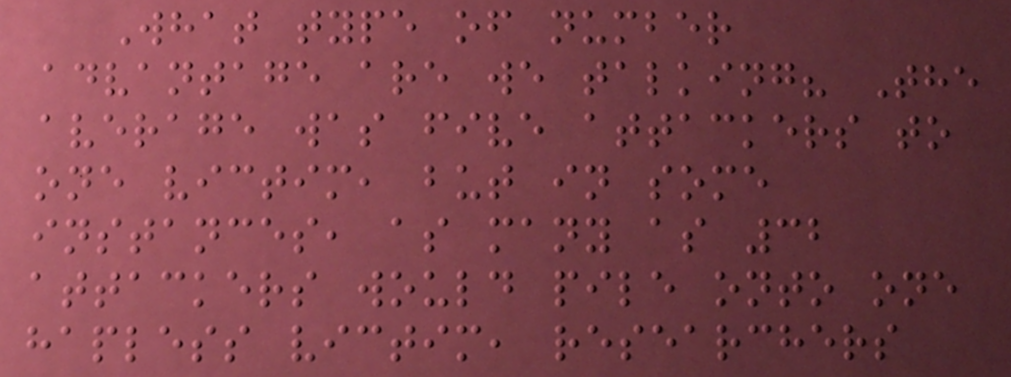What type of number
advantage are we talking? The
average was five attackers to
one victim, but in some
instances, as many as 32
attackers would pile onto one
hapless victim, researchers
